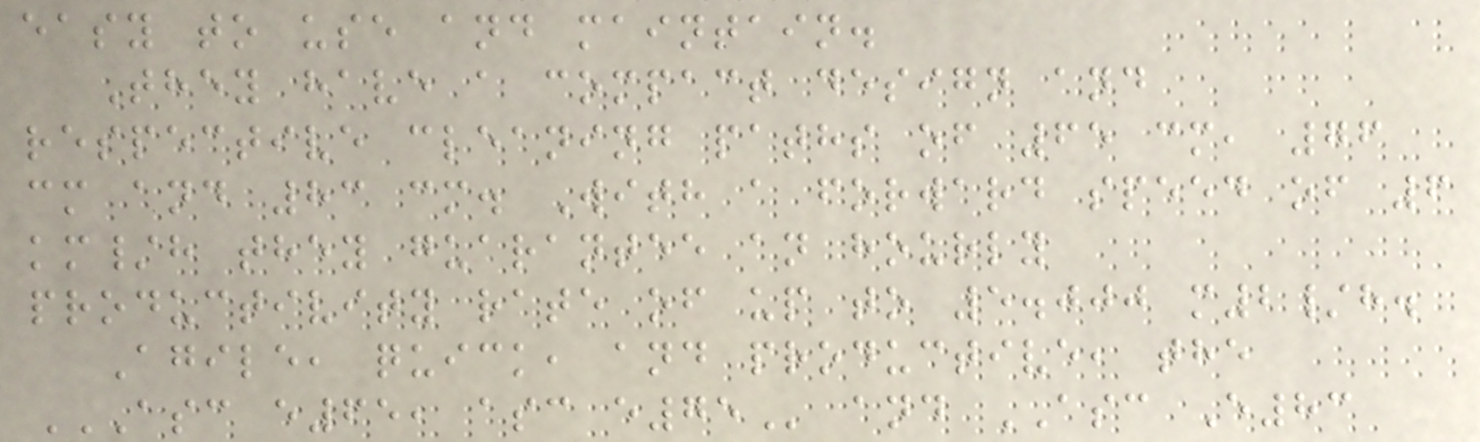easy to use and maintain.
They have a compact design and
respective cleaning paths of 65 cm, 76
cm and 83 cm. With a forward speed of 6
km/h they guarantee an hourly
productivity rate of up to 5.000 m2/h.
Agile, quick, and productive, the
ASC E65, ASC E75 and ASC E83
